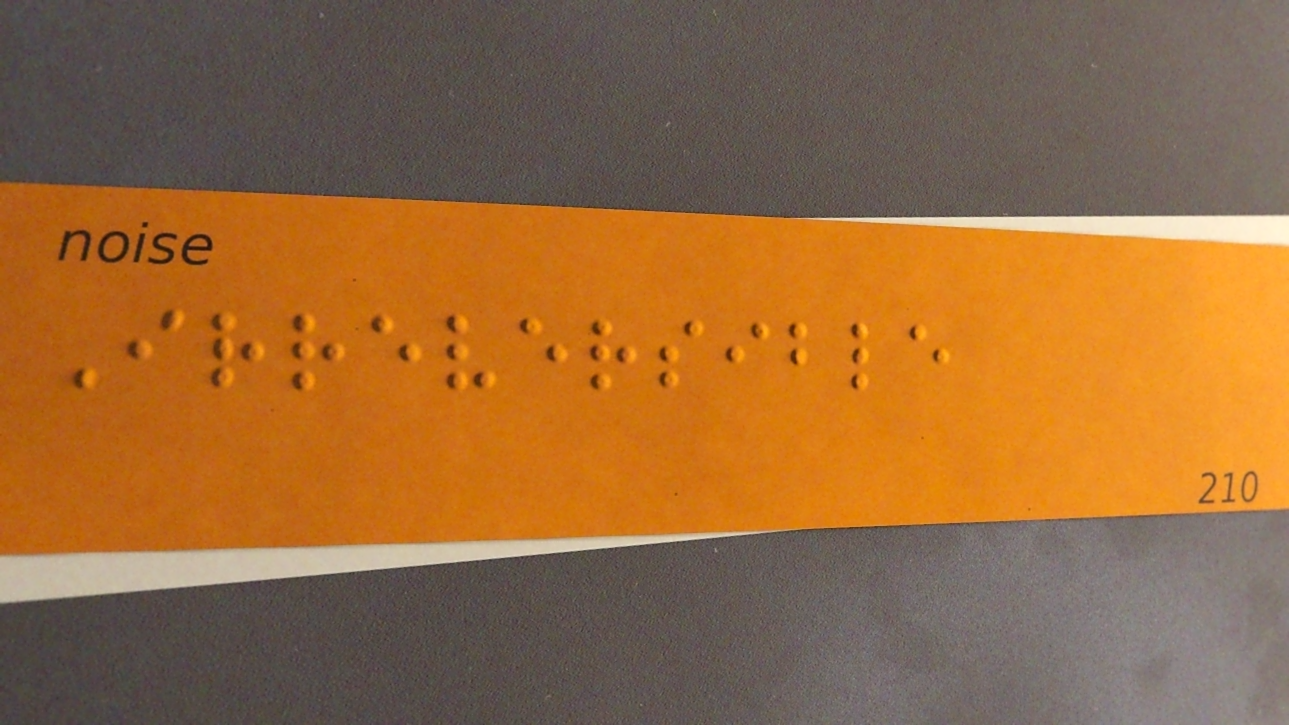Irreversible
